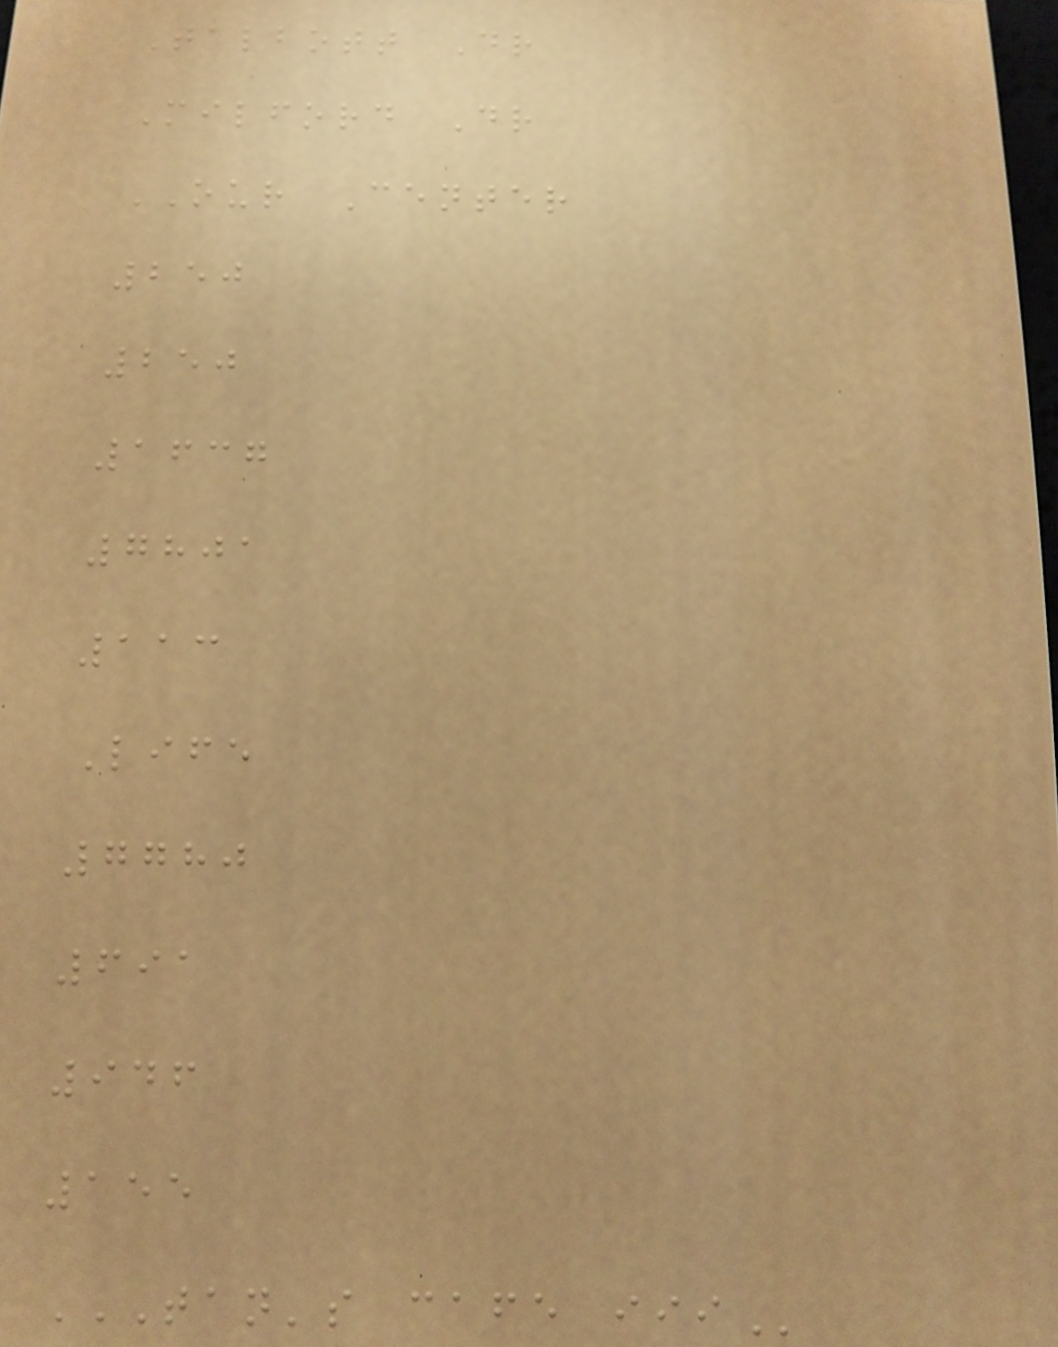Talbott Dr
Milford Dr
OUR Center
250
250
1637
7801
113
Life
7780
691
946
155
TAN'S CAFE III
